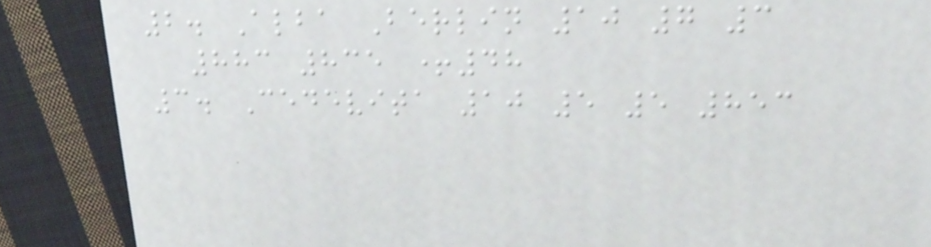2. Alba Berlin 10 7 3
883 835 +48
3. Cedevita 10 5 5 853
